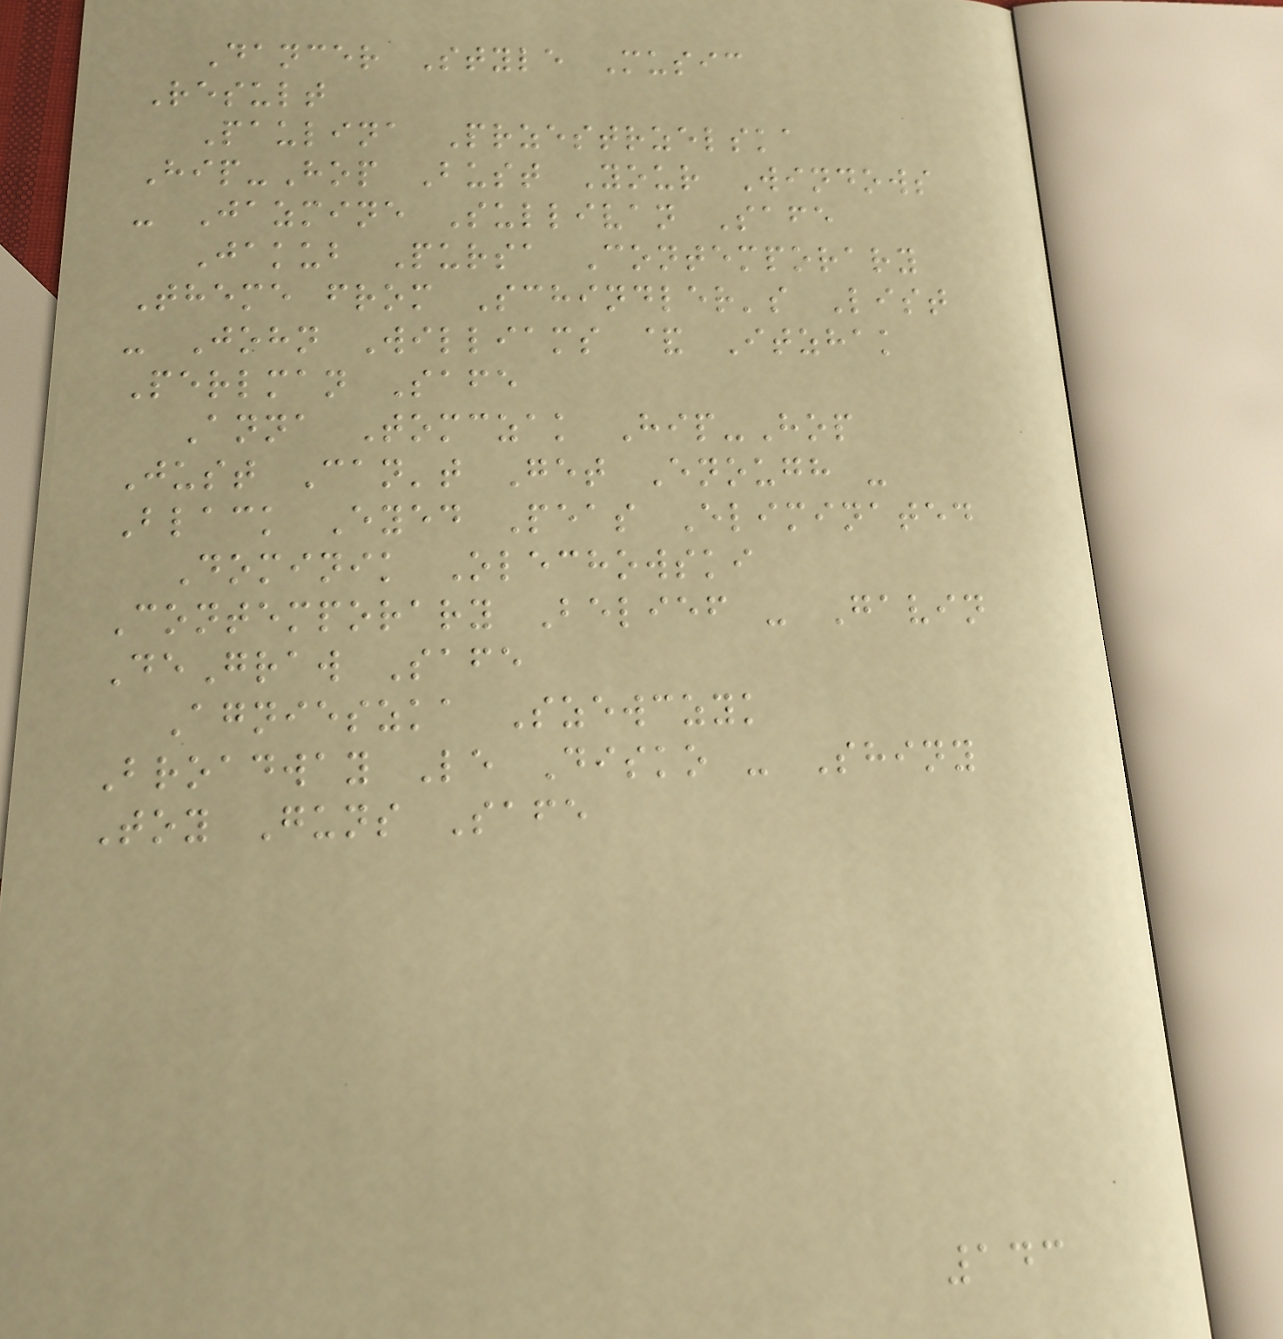Dancer Style Music
Result
Paulina Przestrzelska
Hip-Hop Bust Your Windows
- Jazmine Sullivan Safe
Jakub Pursa Contemporary
Theme from Schindler's List
- John Williams & Itzhak
Perlman Safe
Anna Tomczak Hip-Hop
Just Can't Get Enough -
Black Eyed Peas Eliminated
Dominik Olechowski
Contemporary Belief - Gavin
DeGraw Safe
Agnieszka Szewczyk
Broadway Le Disko - Shiny
Toy Guns Safe
143
